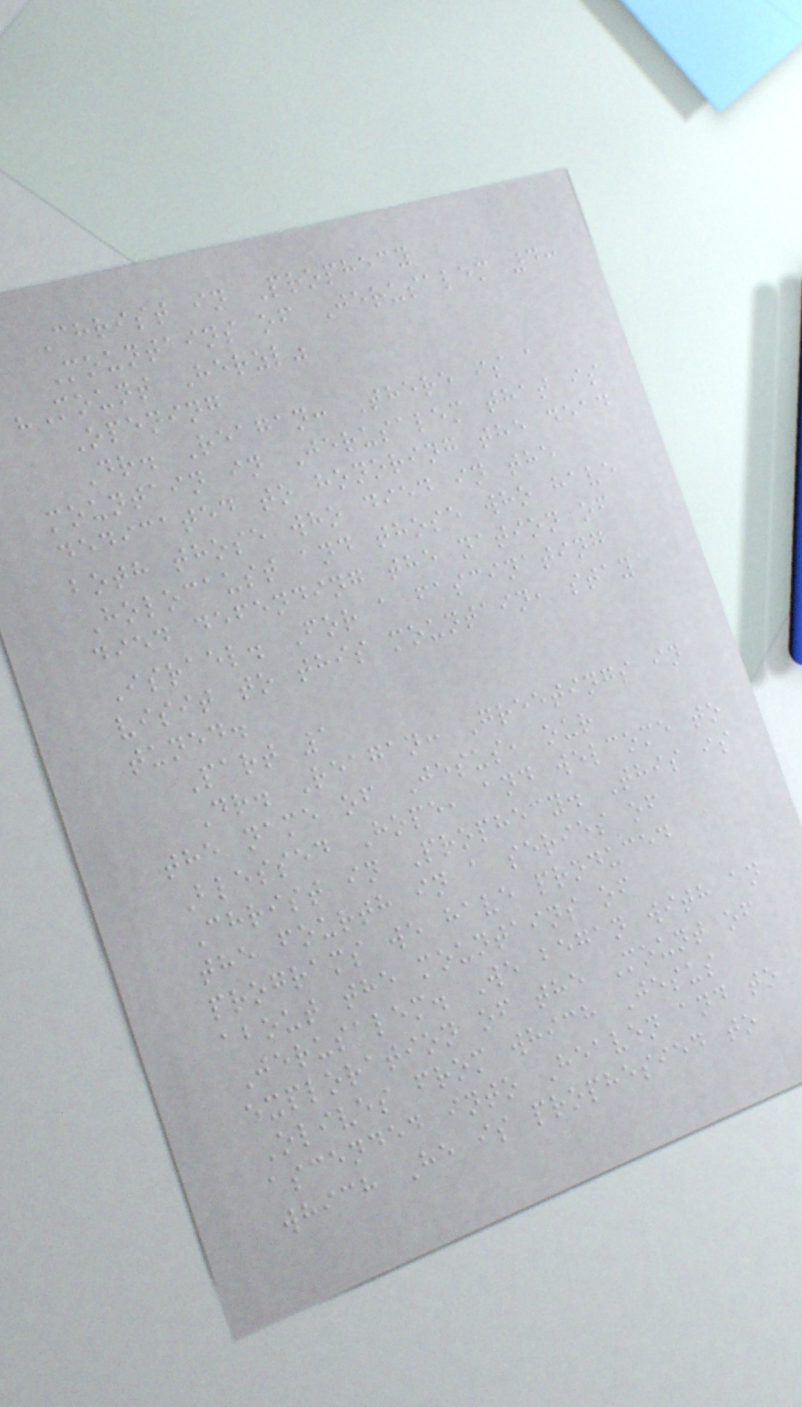Christ in Prophecy
Mountains of Jerusalem 4:
"Mount Herzl"
Opening
Dr. Reagan: There is a
mountain in Jerusalem that is
dedicated to honoring the dead
both those who died in the
Holocaust and those who have
died defending the nation of
Israel. For a fascinating
visit to this mountain, stay
tuned.
Part 1
Dr. Reagan: Greetings in
the name of Jesus, our
Blessed Hope, and welcome to
Christ in Prophecy. This is
the fourth in a series of
programs we have produced
about the mountains of
Jerusalem. We began with an
exploration of the Mount of
Olives from which Jesus
ascended into Heaven and to
which He is prophesied to
